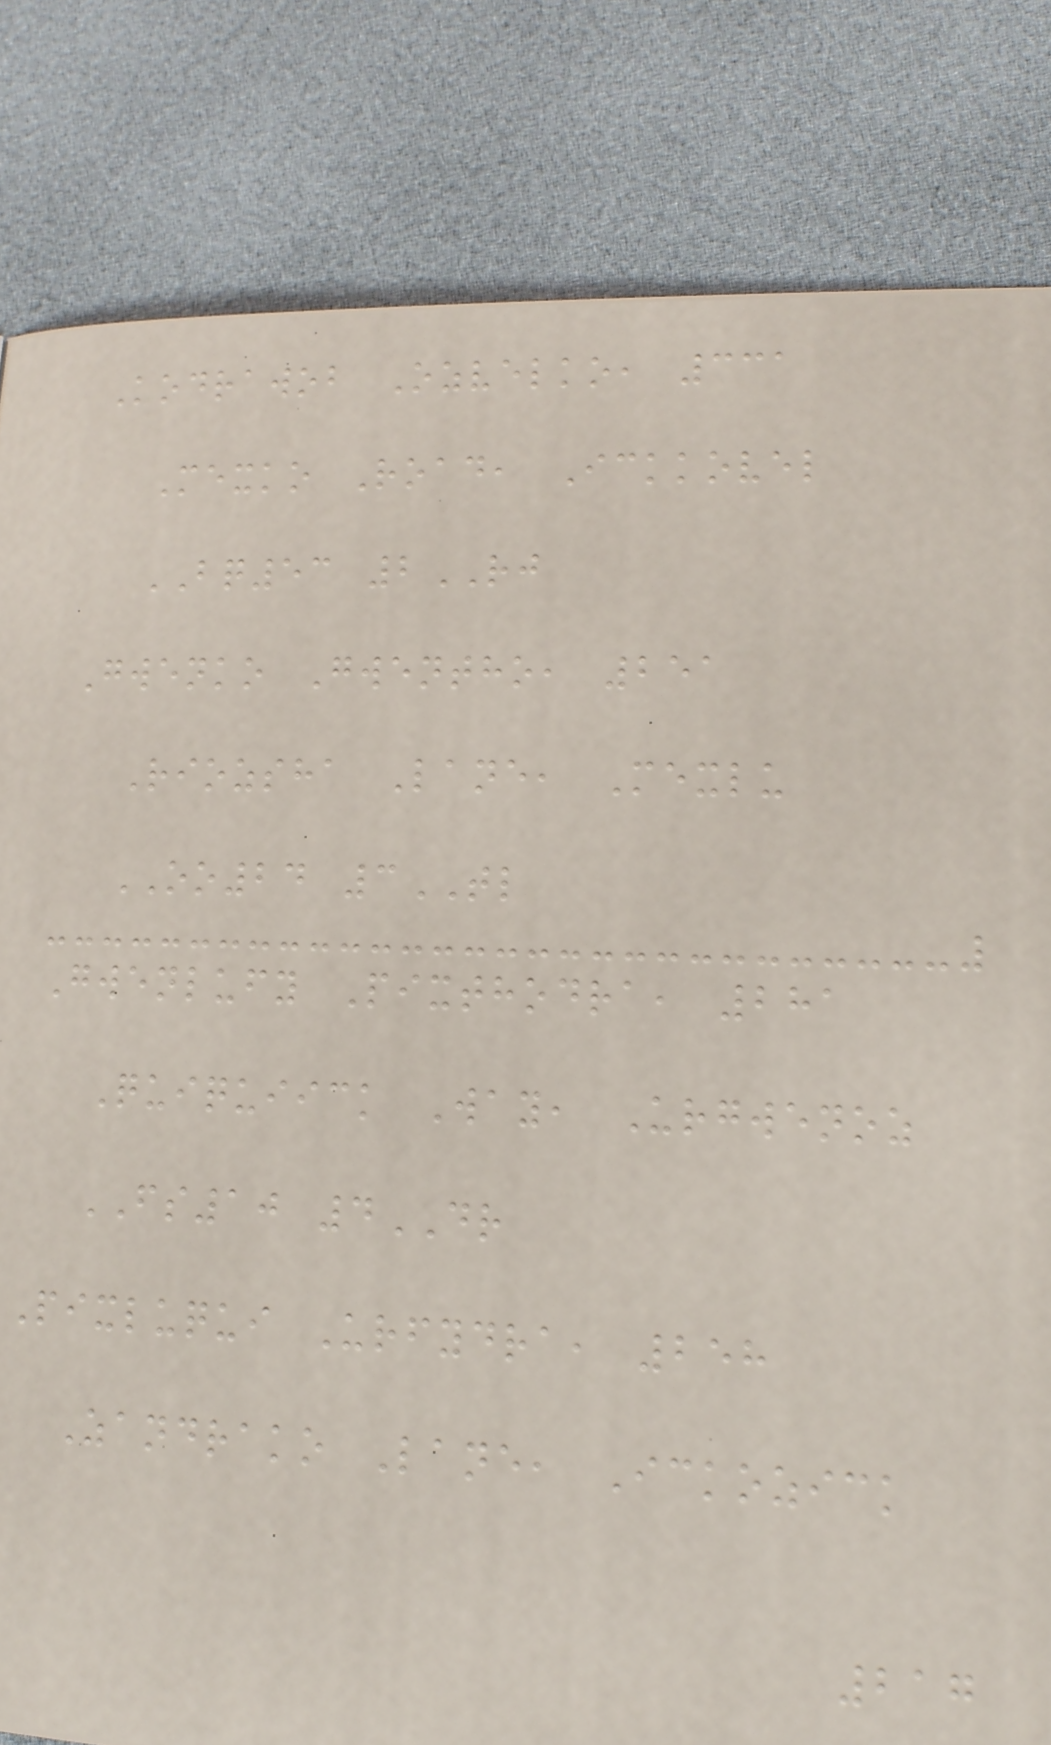Kodrawob Ozvelko, 331
Mexko Road, Ickkovel
BQ53 2RJ
Gwenko Gwentho, 251
Riozsha Lane, Mexlu
OO24 3TL
Gwenlufy Pixthodra, 281
Quiquiick Way, Urgwenoz
FS10 4DR
Pixluqui Urfydra, 258
Zandrako Lane, Ickozick
217
